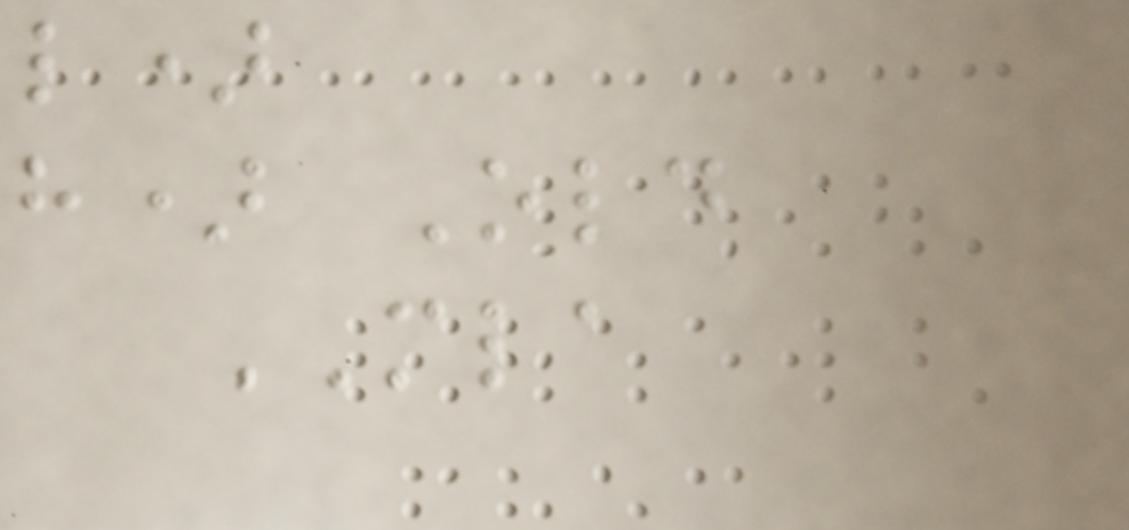l)
h) Old
MLA
